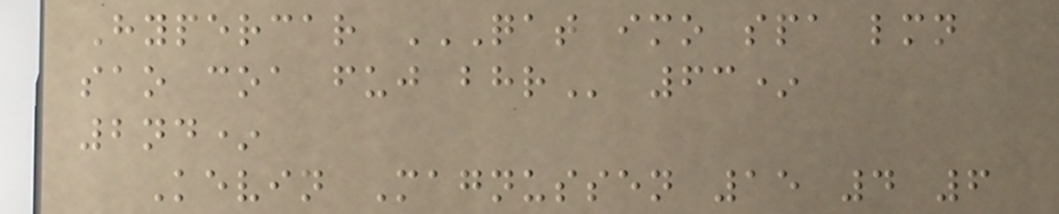Hypercar QAT IMO SPA LMN
SAO COA FUJ BHR 63*
2nd*
Kevin Magnussen 15 4 6
